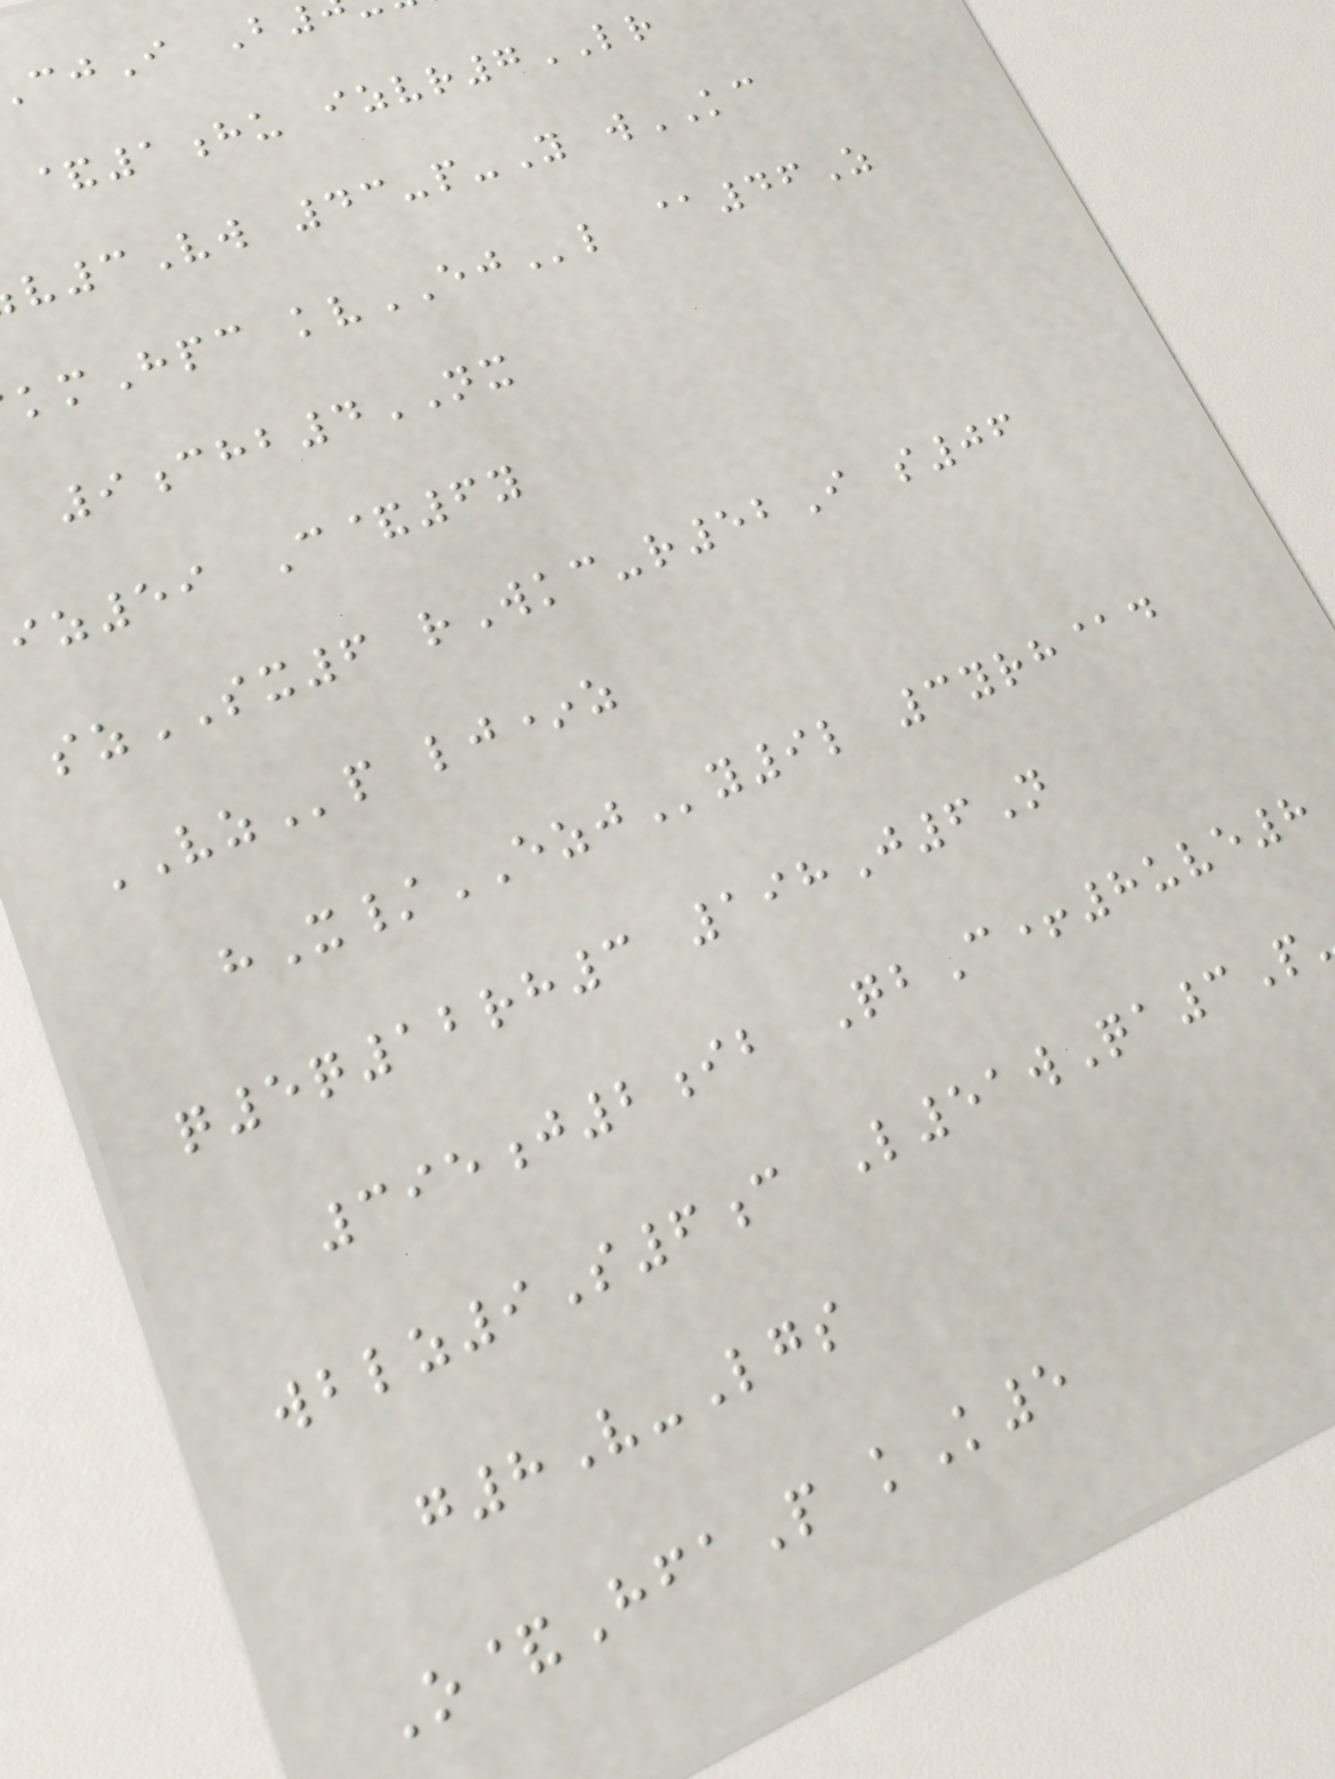&1hu izvr7LR
3Vw 43-p-Y wKC
kmHpc kvEJl @46Z
9chb4NX
iz59 C&6y
szSX6 rWkc-r52I s06
VZp lj*z
hX/EZJy9l 3yrh@d
q5q12rh3 198J6N
395j2ib QbC+8uve8
wblz9S6c L51wQa3P
g8V-Lgs
O&HfaP kK5
